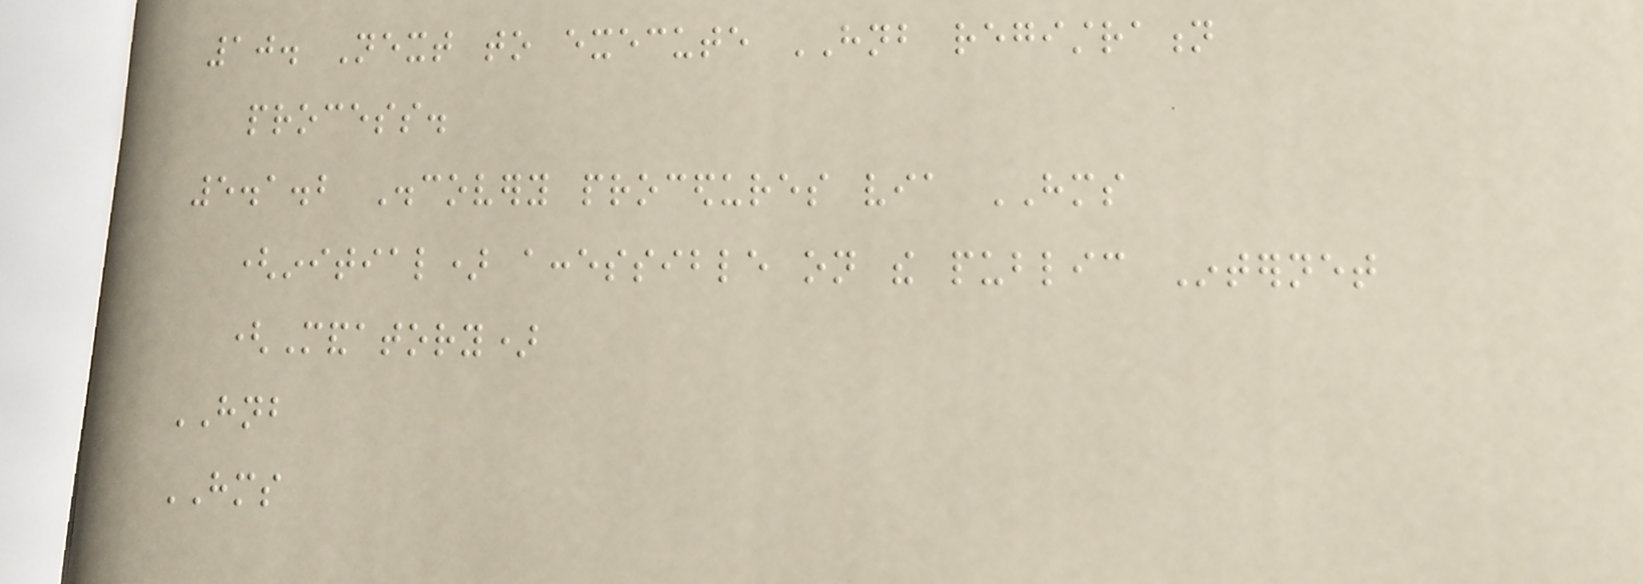10. Next to execute HNB registration
process.
5.1.2 Discovery procedures via HMS
(initial) accessible on the public Internet
(Mandatory)
HNB
HMS
